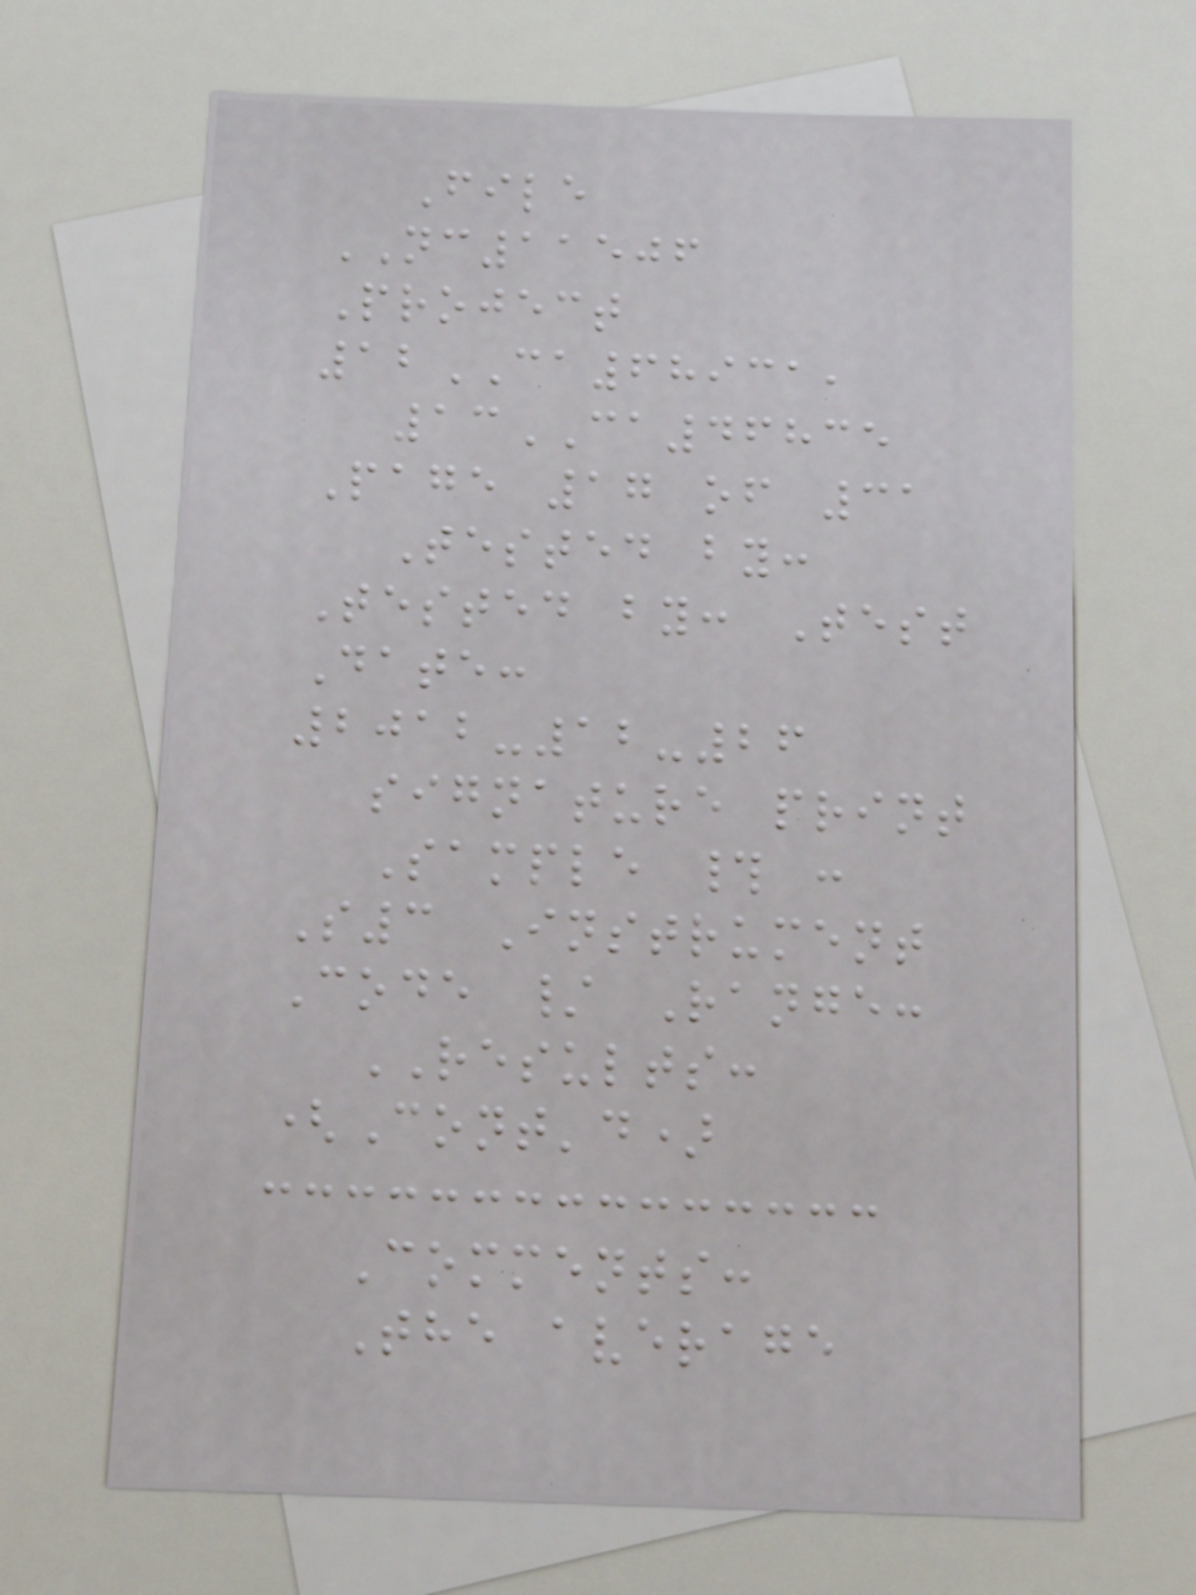File
NC11506
Project
12CA68931,
13CA46835
Page 17 of 31
Tested by:
Tested by: Test
Date:
2012-12-26
signature print
Sample # :
S3 Instrument
Code / Range:
RESULTS:
(Cont'd)
Comments:
The average
